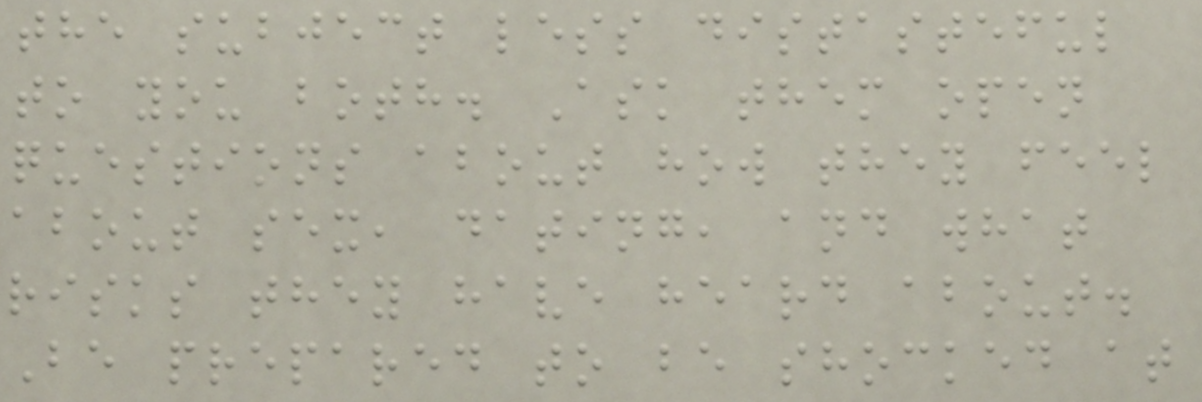the subject less distasteful
to you both. Ask them open
questions about how they feel
about sex, dating, and what
risks they have heard about.
Be prepared to be shocked at
